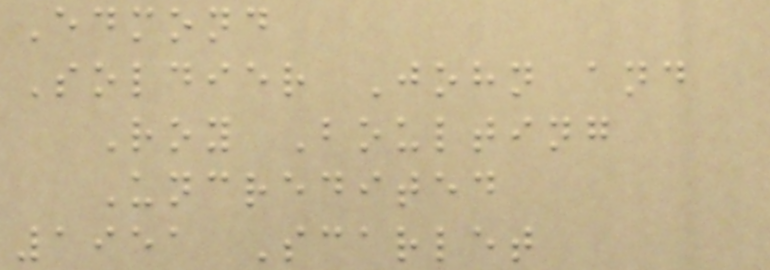Edmond
Soldier John and
Roy Boulting
Uncredited
1951 Scarlet
